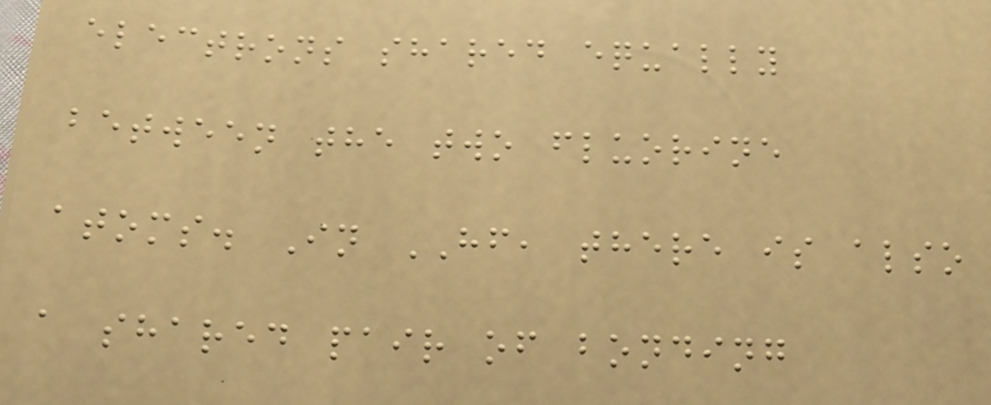electrons shared equally
between the two fluorine
atoms. In HF, there is also
a shared pair of bonding
